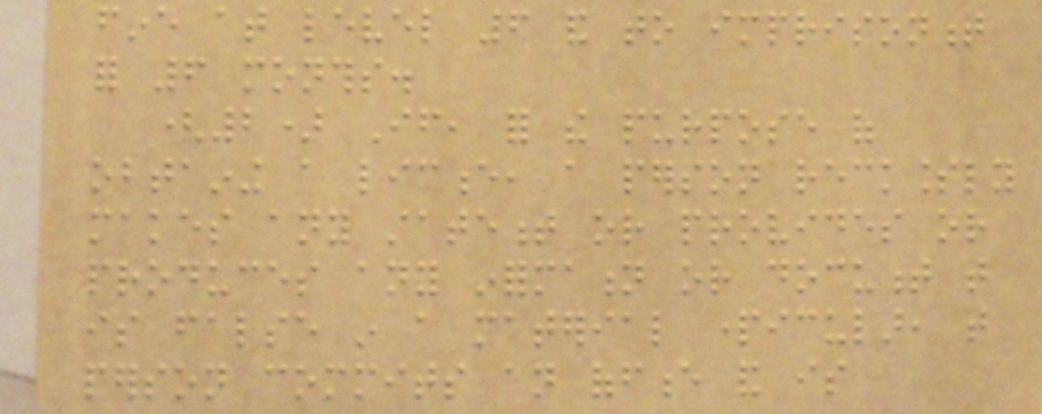fine at level 6 and to imprisonment
for 6 months.
(2) If, for the purpose of
obtaining a licence, a person recklessly
makes any statement or provides or
produces any information or document that
is false in a material particular, that
person commits an offence and is
